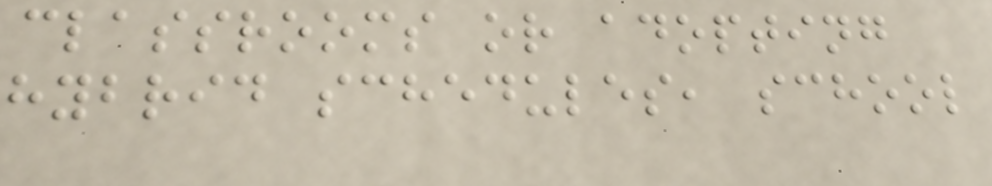classrooms or adopting
hybrid schedules, school
